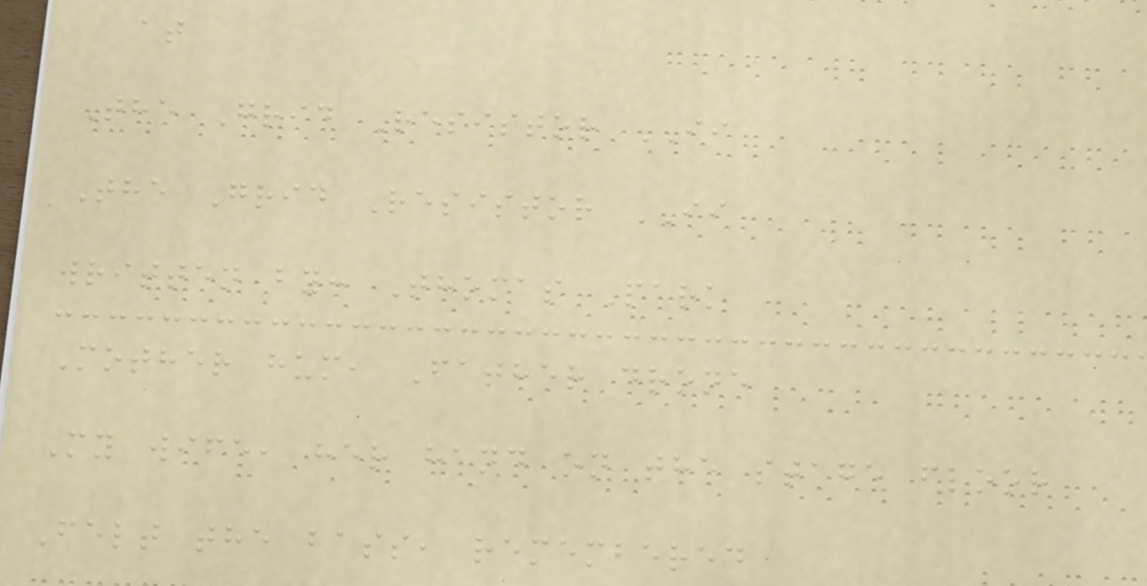at
The Grid Resistor II
The Grid Resistor II
written by: Thomas Park
Mother hum, Father drone
My wife, her hand on the stage floor
Felt the bass, remembered
